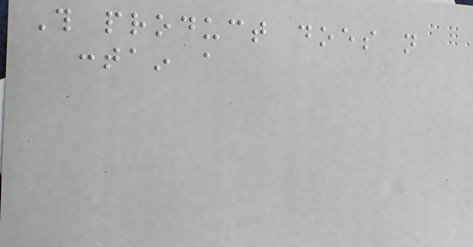This product does not
contain a
